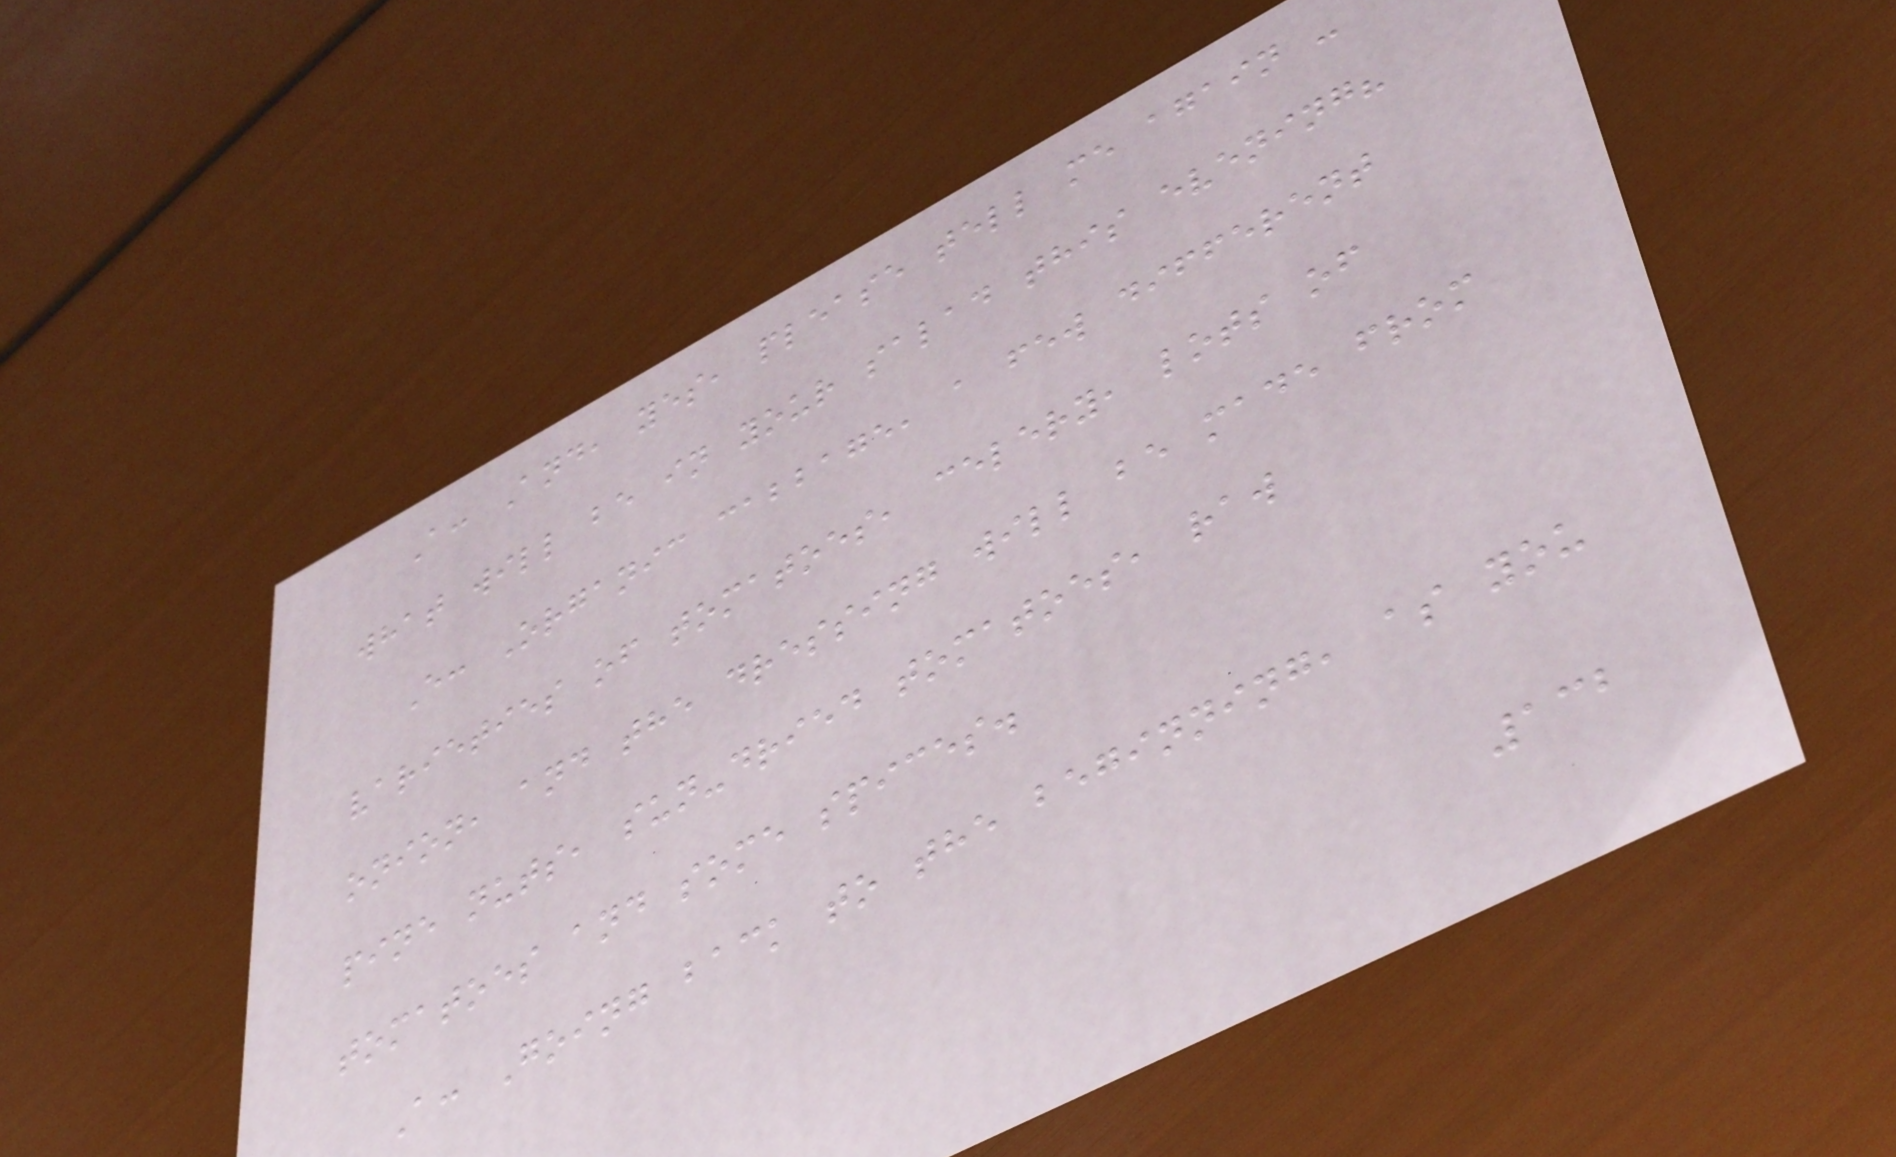A: And, yes, please tell me again -
what will be in your salad this evening?
E: Organic cabbage, a few different
varieties of tomatoes, celery, lots of
onion, and the dressing will be made from
pine nuts, sun-dried tomatoes, raw
tomatoes and some spices.
A: Going back to the beginning, as you
132
